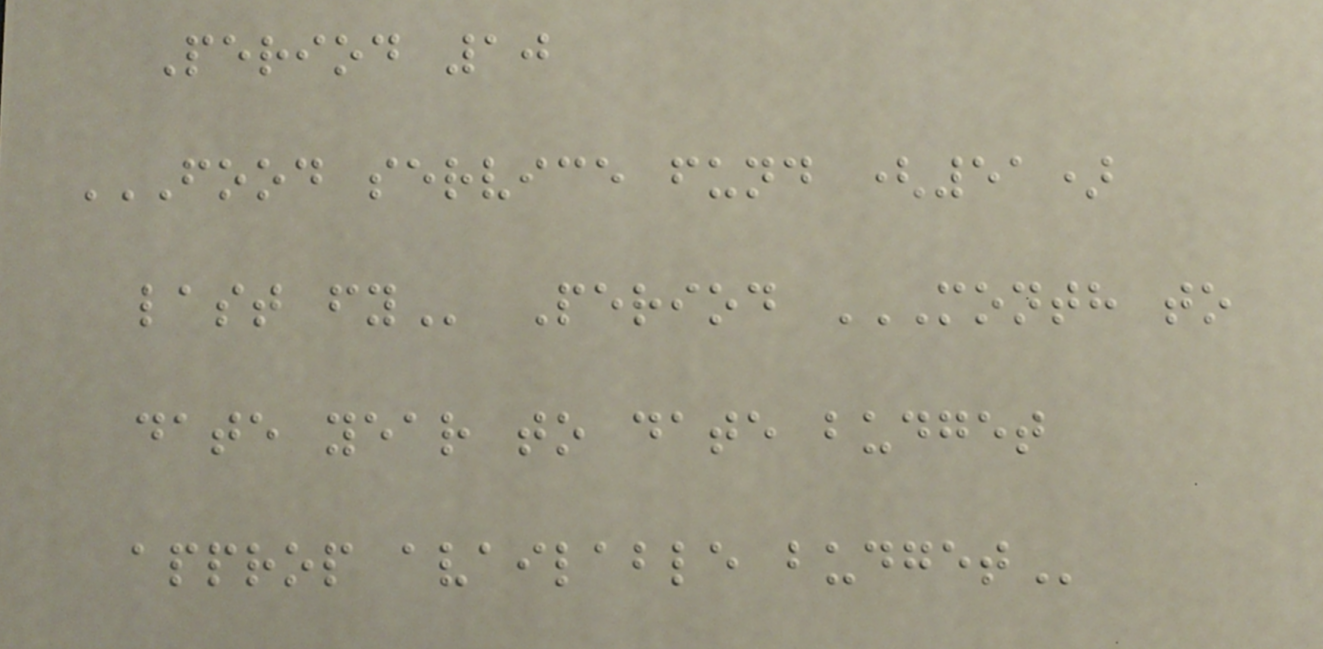Period 10
FOOD SERVICE FUND (51)
LAST FY Period MONTH TO
DATE YEAR TO DATE BUDGET
APPROP AVAILABLE BUDGET
